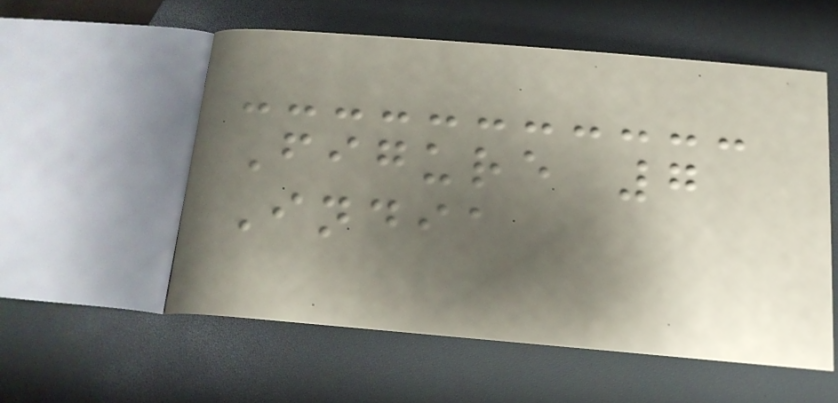Figure 7
India
